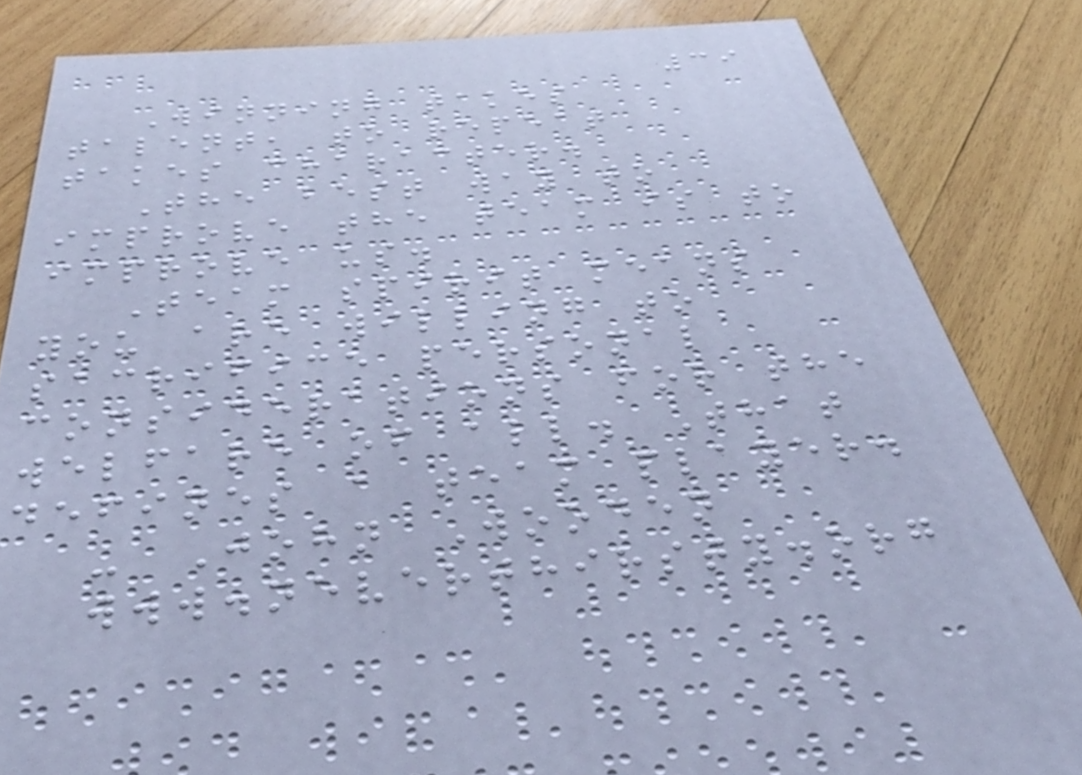39
Winning takes
talent, to repeat
takes character.
The best way to
improve the team is to
improve us.
Team spirit means
you are willing to
sacrifice personal
considerations for the
welfare of all. That
defines a team player.
- John Wooden
www.neverthirsty.org
